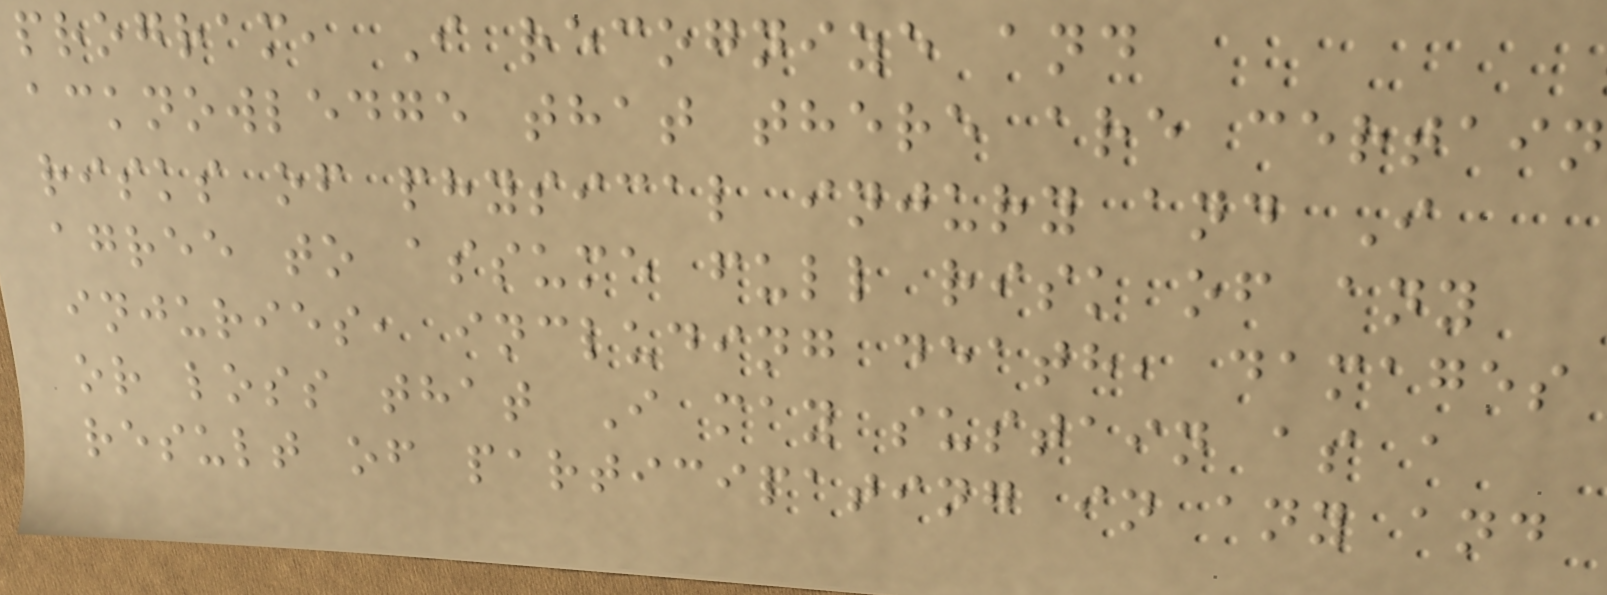program, I recognize and
acknowledge that there are certain
risks of physical injury and I
agree to assume full risk of any
injuries, including death, damages
or loss that I may sustain as a
result of participating in any and
